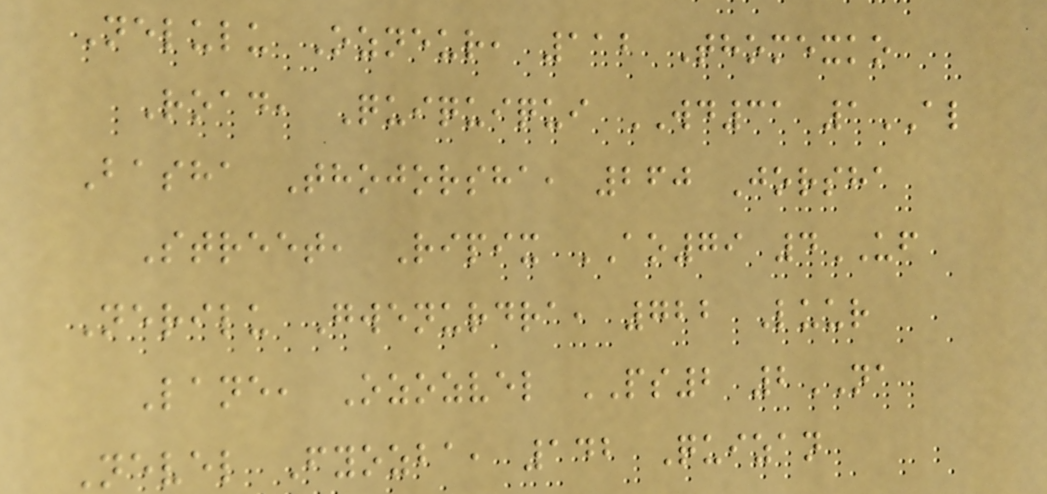Nelulu Ozneur, 112 Thomexko
Road, Quiquiqui WD31 1AL
Basha Thojorsha, 260 Jorsha
Street, Ripix AO79 4UF
Nerilu Gwenurdra, 722 Luur
Lane, Ozozvel PS2 2NA
Nevel Fyozba, 142 Quizan
